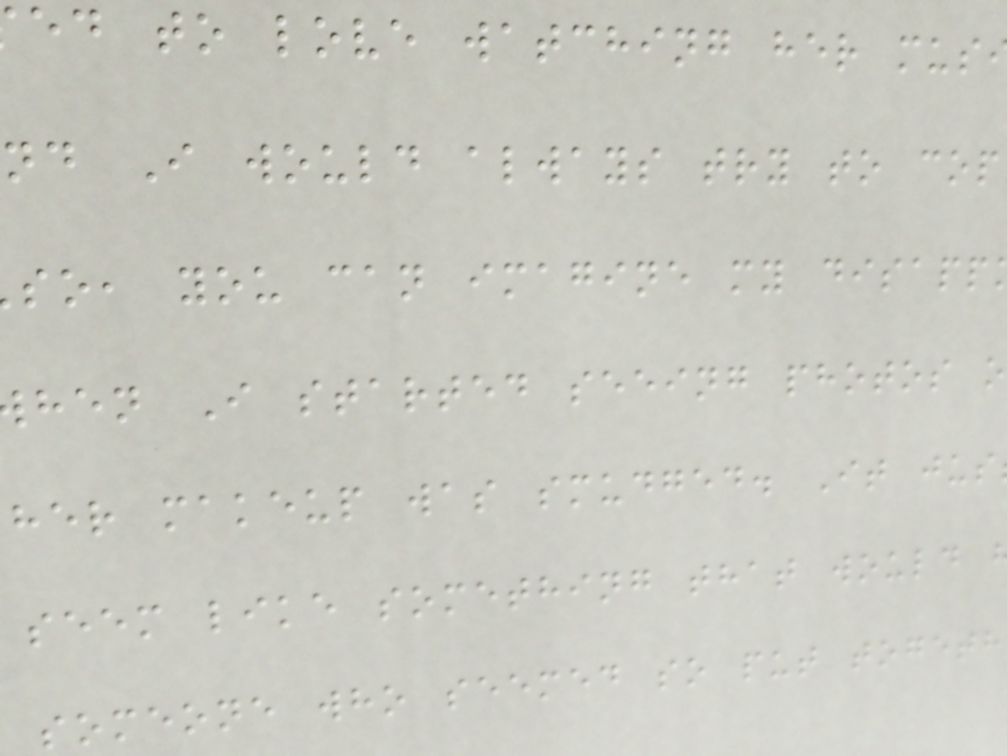ed to love watching her mus
nd I would always try to cop
so, you can imagine my disapp
hen I started seeing photos o
her makeup was smudged. It jus
seem like something that would
someone who seemed so put togeth
